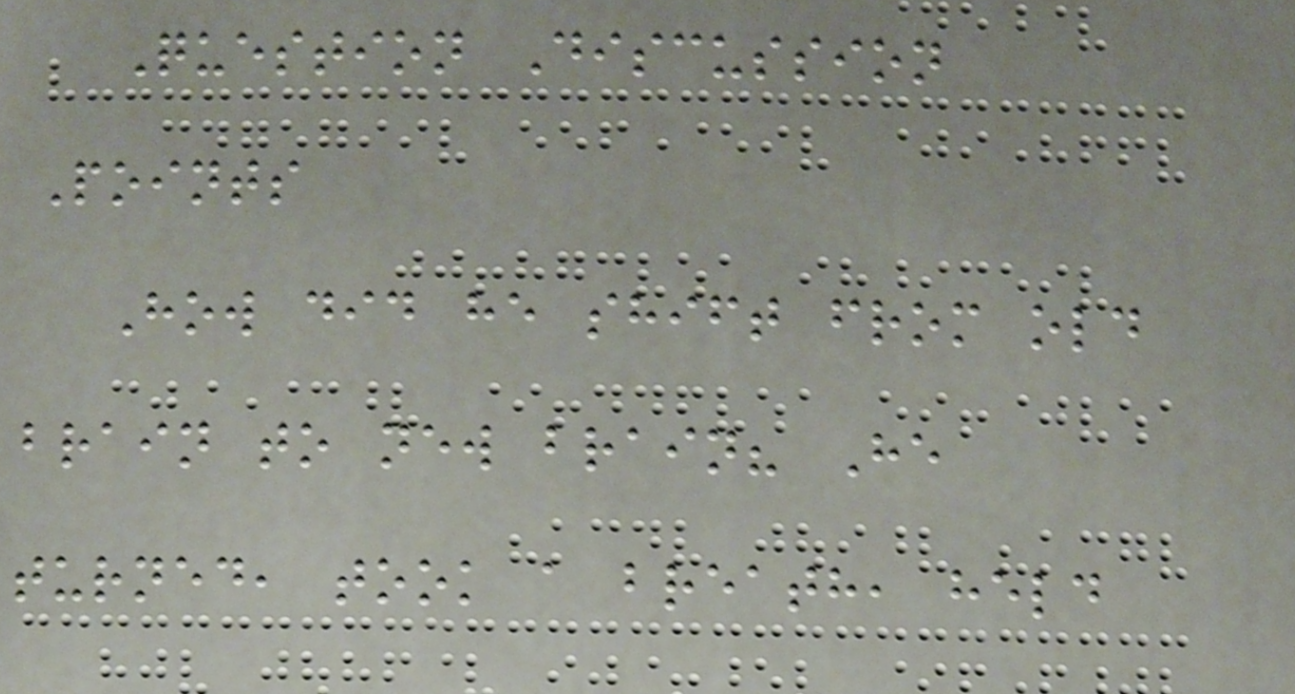Question Discussion
Points
How did he shift from old
brain to new brain? He
turned, took a breath, held
